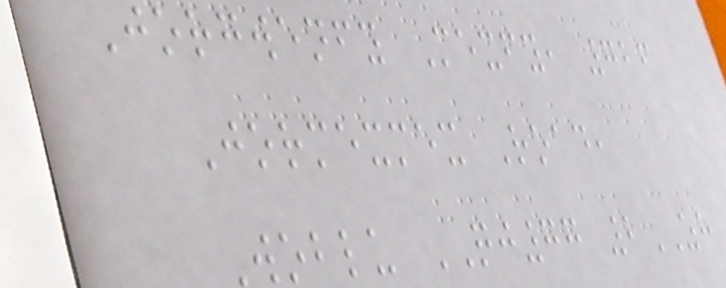Jorgwenfy Mexfy, 726
Jormexmex Road,
Woblu QJ77 2ZH
